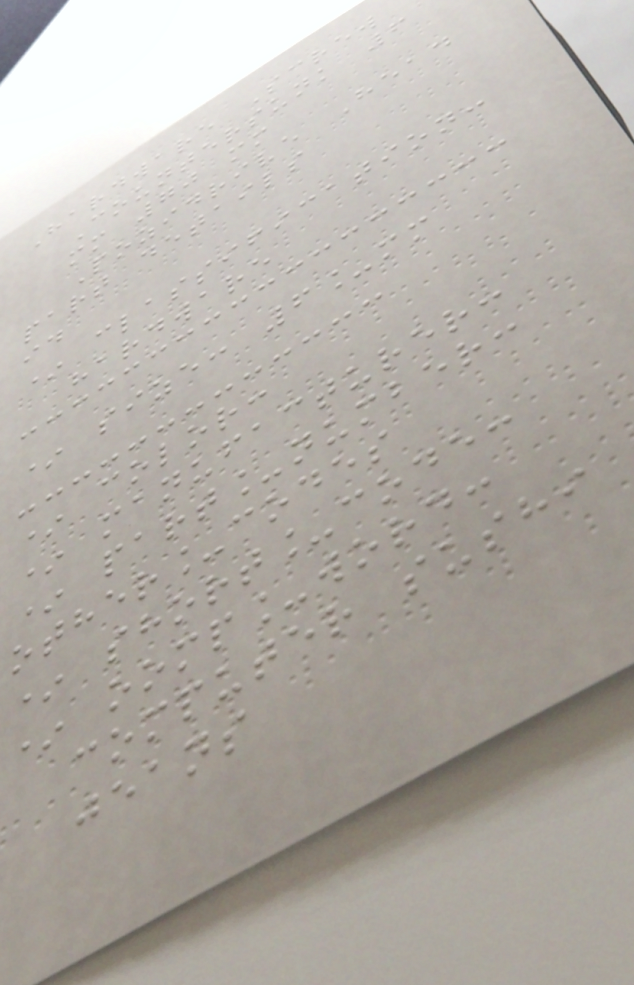Hardware Screw
Countersunk 6
mm 70 mm
Pozidrive Head
part details
id
* classification:
hardware
* size: 6_mm
* color:
* manufacturer:
* part_number:
other_codes
* short_code:
* oomp_word:
computer sushi
jeans
